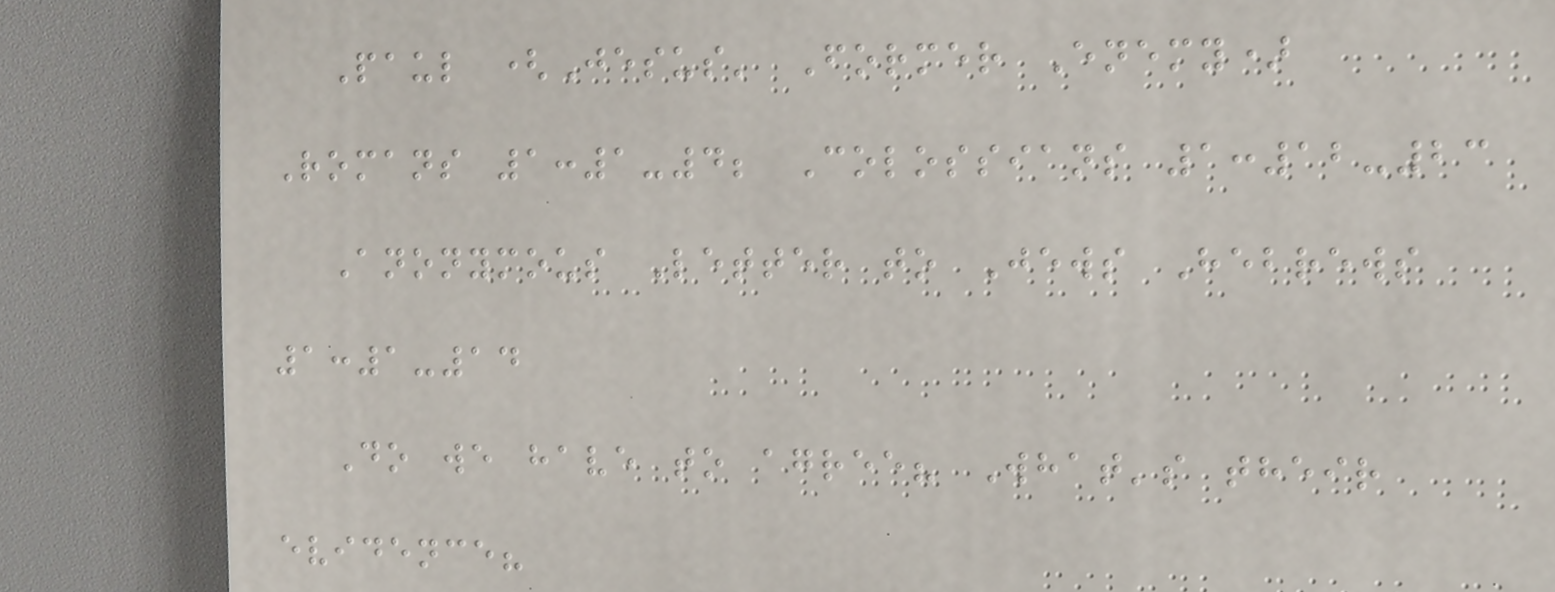Paul (Jesus' Former Enemy)
Romans 1:1-4; Colossians 1:12-23
Anonymous Letter to Jews Hebrews
1:1-14
Do we have to agree? What's their
evidence?
